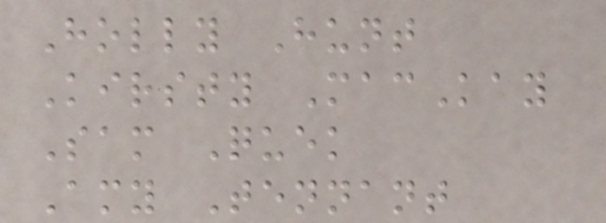Holly Hunt
Kirsty MacKay
Sam Quek
Amy Tennant
